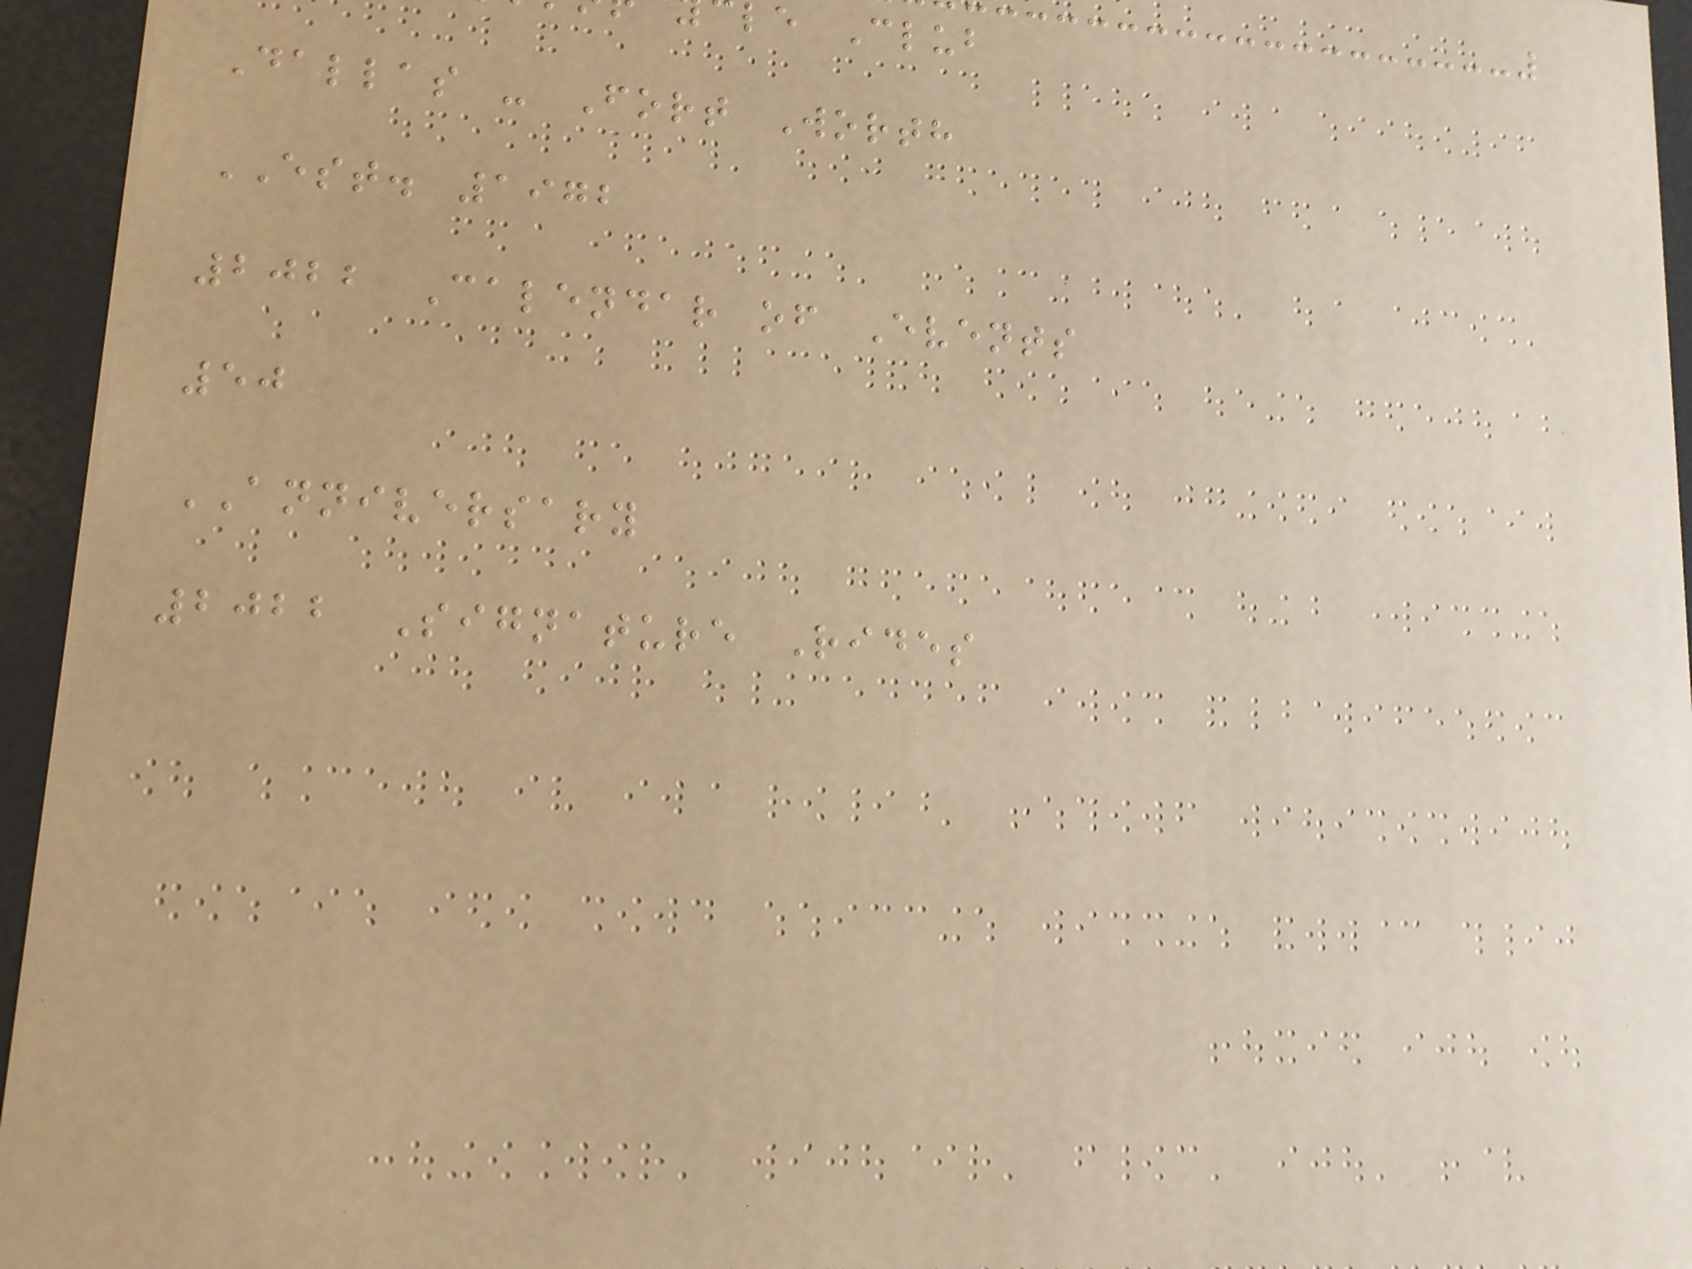le Club
Dallas - Fort Worth
EST. 1972
2022 Calendar of Events
50
ANNIVERSARY
2022 Signature Rides
